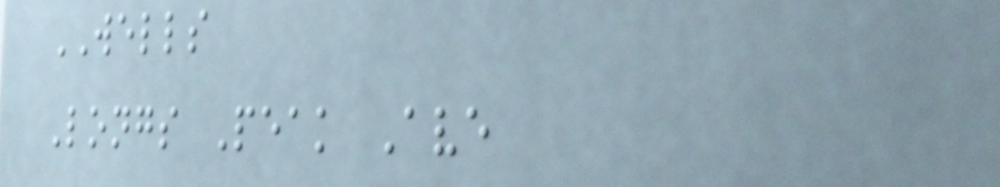WELLS
Longs Peak Ave
